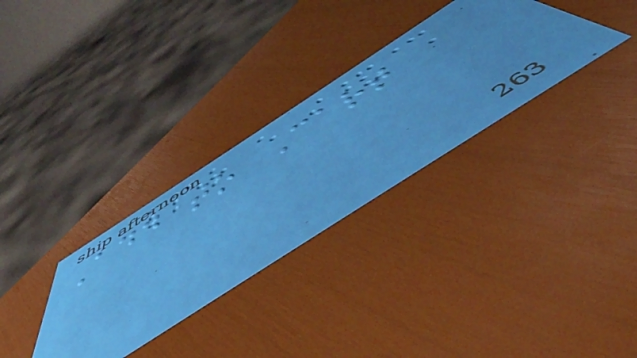Add to Cart
